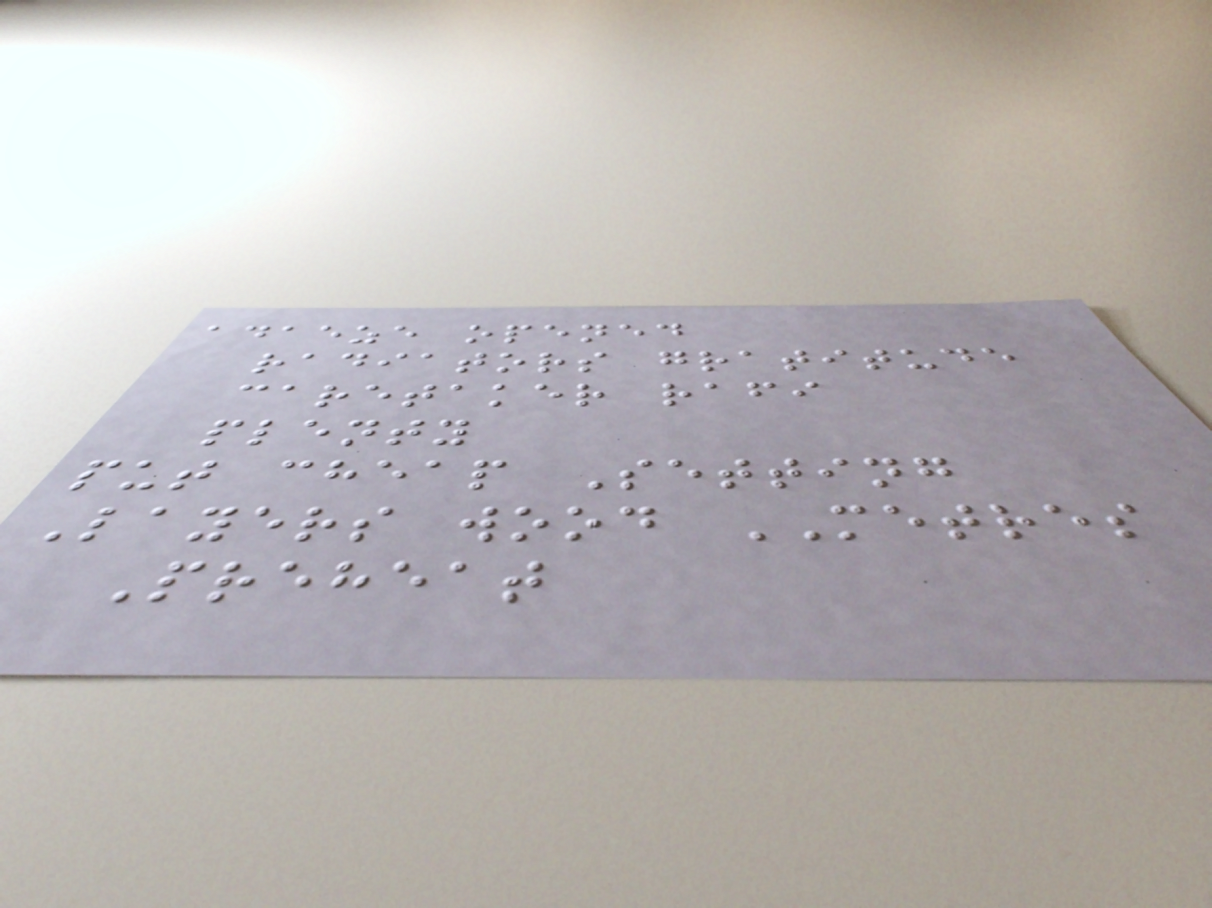adaeze opened
radiators gratitude
caretaker rafi
plenty
put cheap Setting
Layers wood METRES
Preheat
